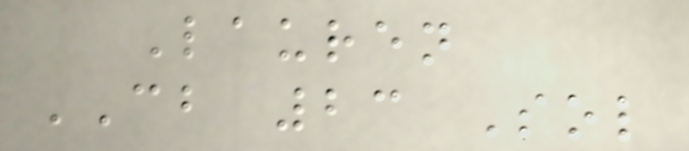Lauren
CB 23 Sol
